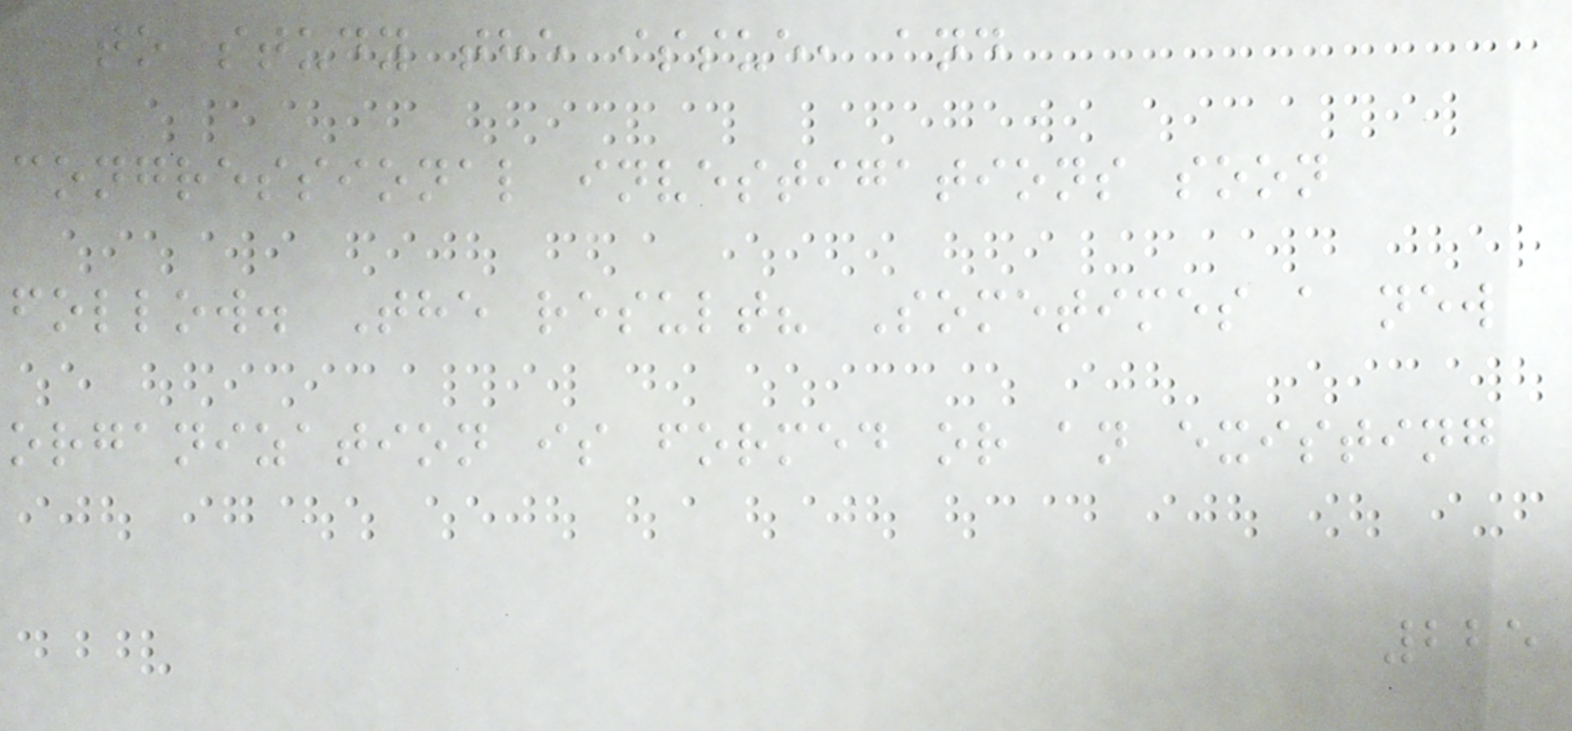to study the issue, and
congressional investigations soon
follow. The result? Sometimes a new
organization is formed or an existing
225
